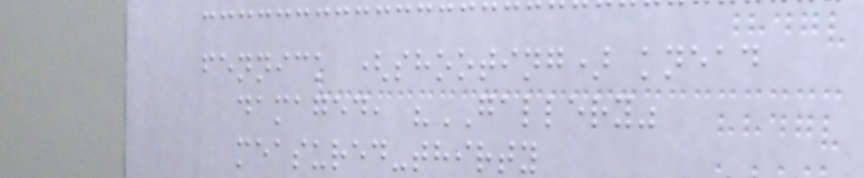fennick (shooting) knead
damaged, "GALLERY"
measured-thirty
